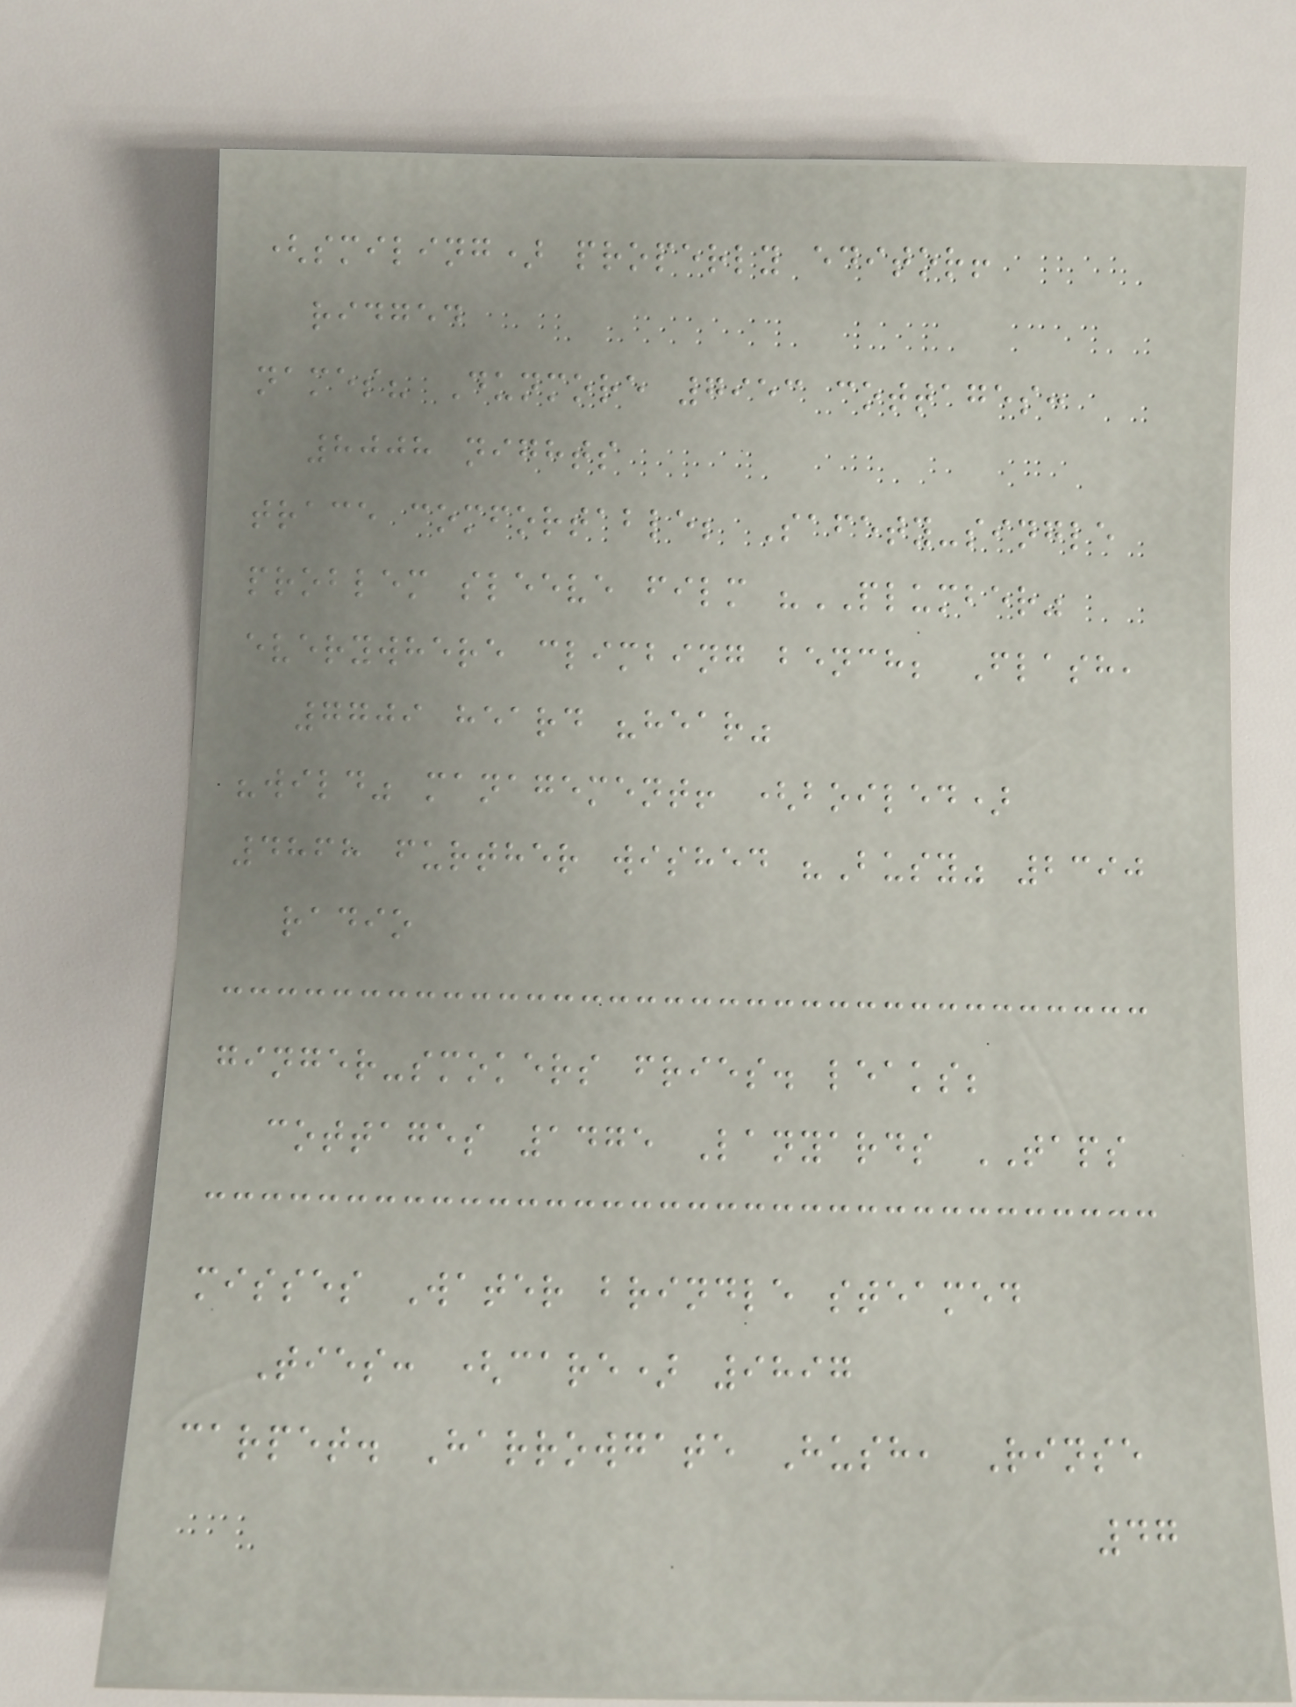(smiling) properly editor!
ridged
names? Dunmore 7953 cottages:
8008 nights
trace comfortable; Safety-single
problem sleeve film "PLUMBER"
everywhere climbing bench; Flash,
7709 heard "hear"
"wild" management! (boiled)
4868 further wished "Busy" 2390
radio
ginger-smokers fries. leaks;
cottages 1475 Lanyards TAPS
misses Water brindle steamed
Ties: (care) 9897
carpet. Harrowgate Hush, Rinse
47
